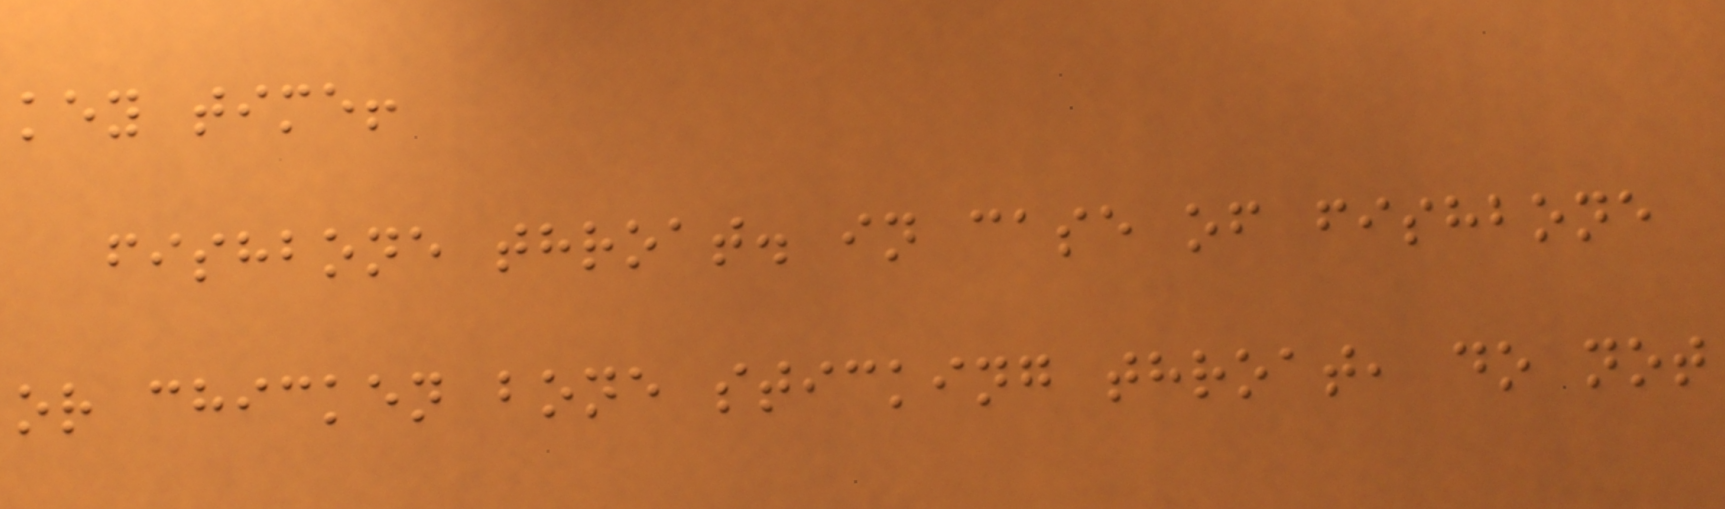key time!
fishbone throat. in case of fishbone
or chicken bone sticking throat, do not
